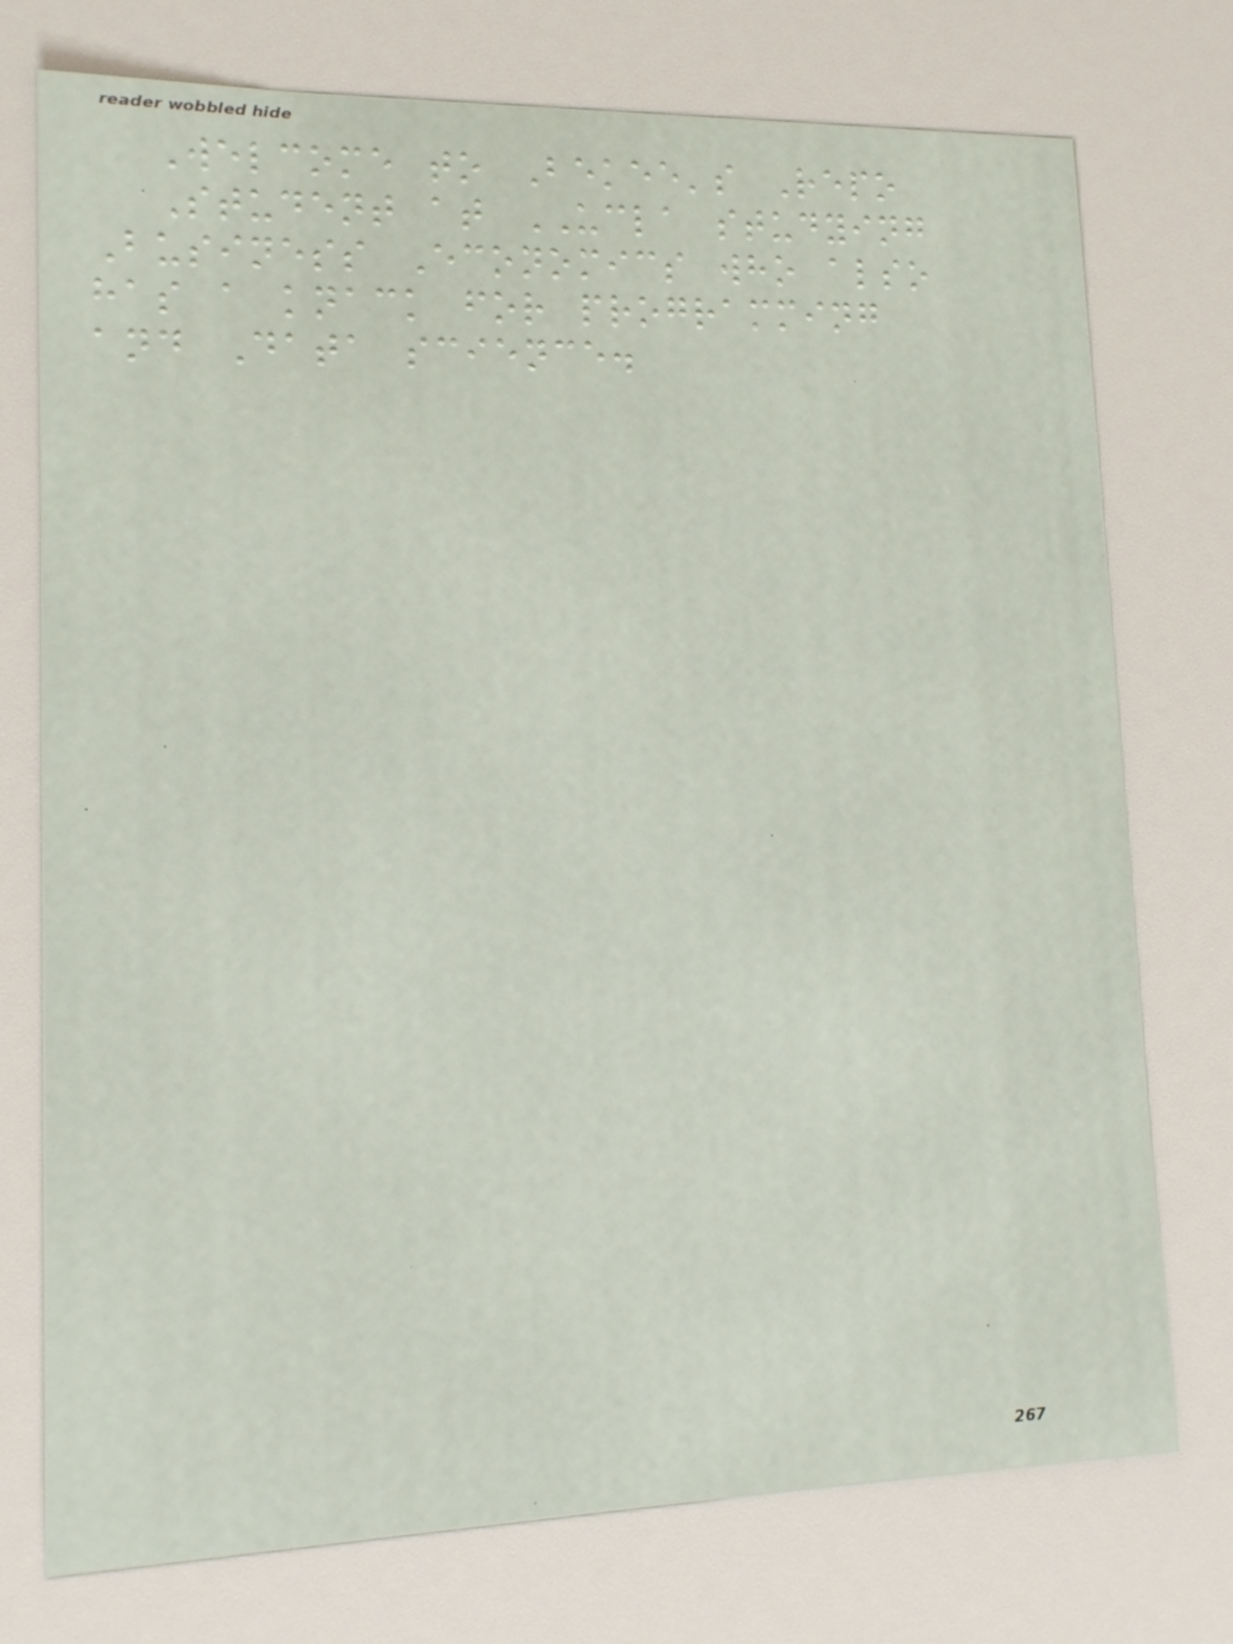Welcome to Bekee's Repo
Student at UCLA studying
Business Economics who also
has a knack for programming
and Data science.
